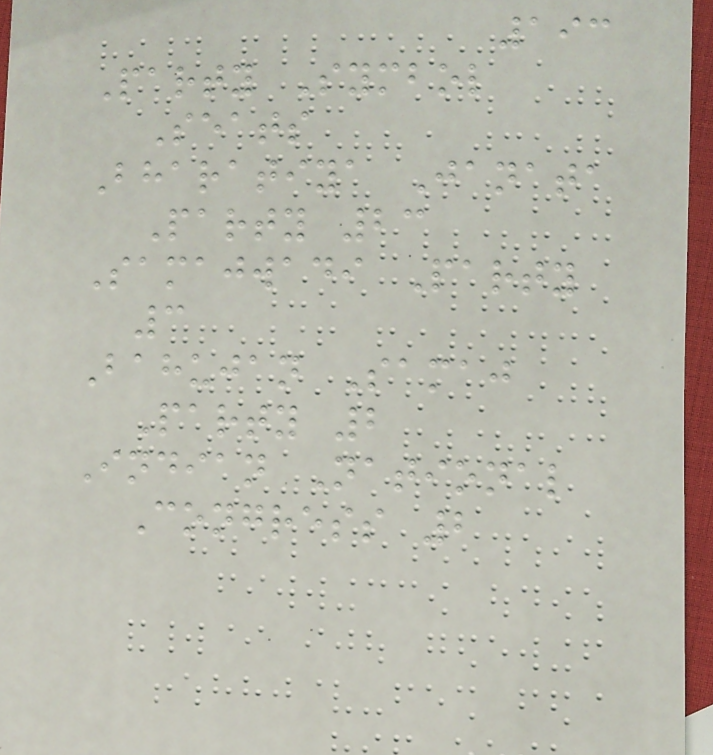193
Party Symbol
Seats
Bharatiya Janata
Party 23
Samajwadi Party
3
Bahujan Samaj
Party 2
Indian National
Congress 2
